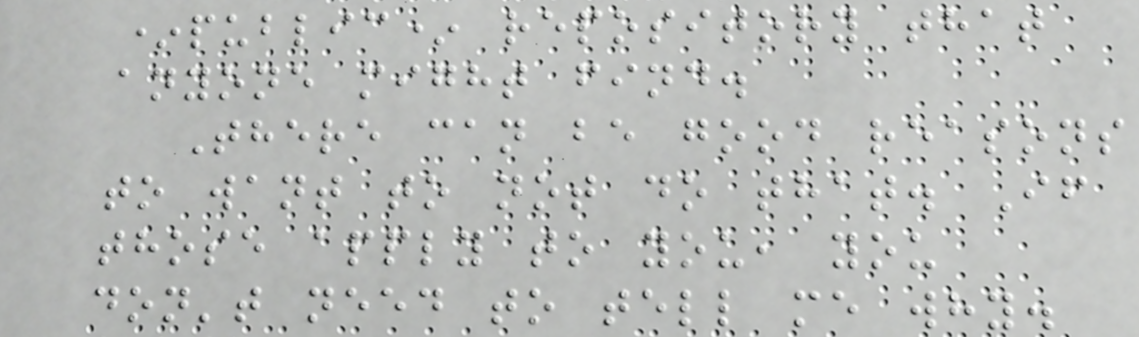*public* repository that
anyone might find.
There can be good reasons
to want to not do that. If
those apply to you, you
don't need to tell me why.
